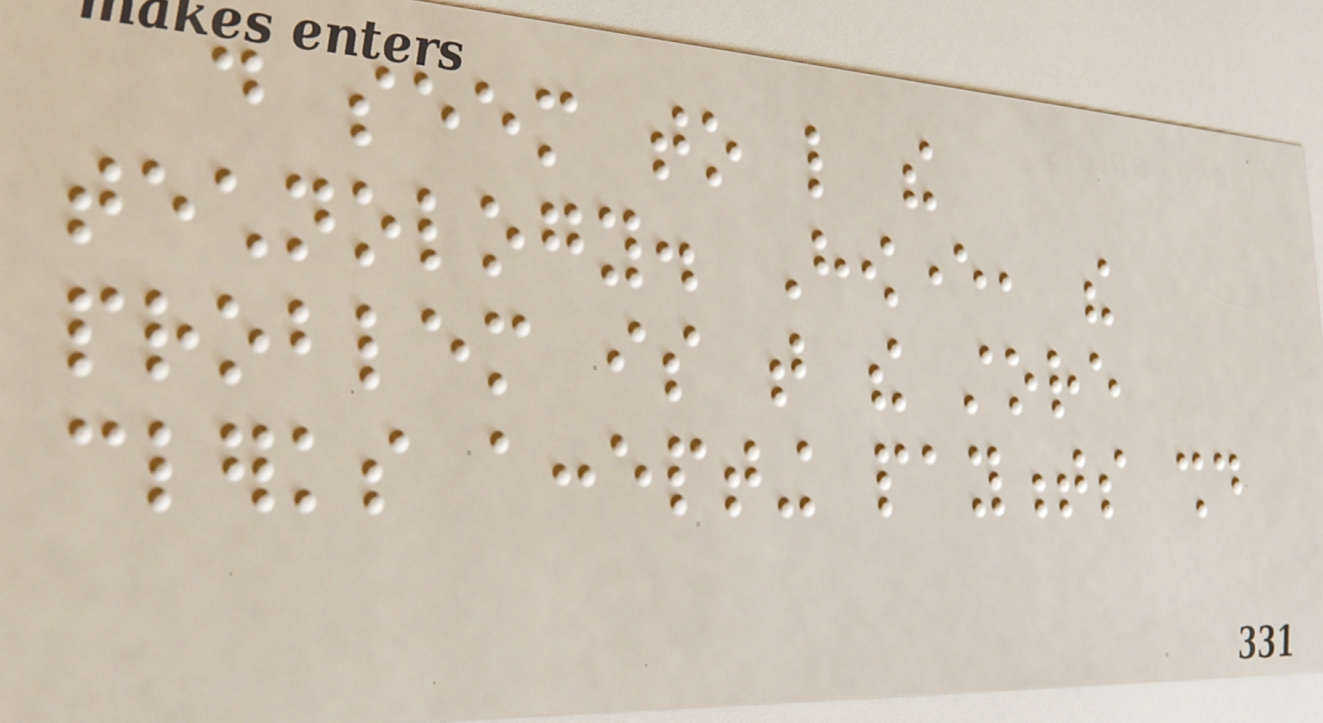do seem to like the
technology. However, the
problem is that the store
clerks accepting payments should
